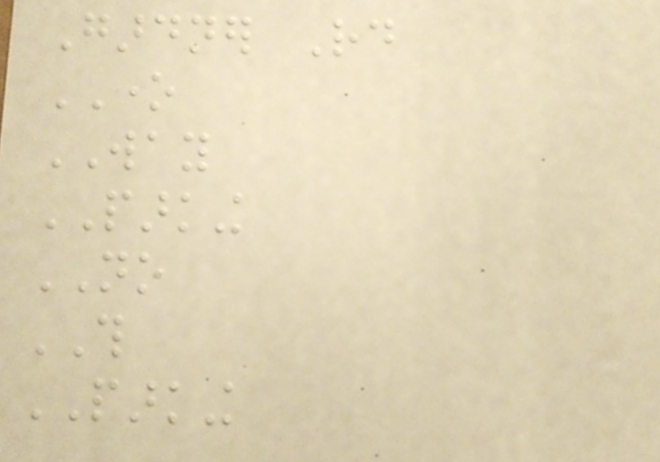Gardner Rd
ONE
WAY
PARKING
NO
THIS
PARKING
